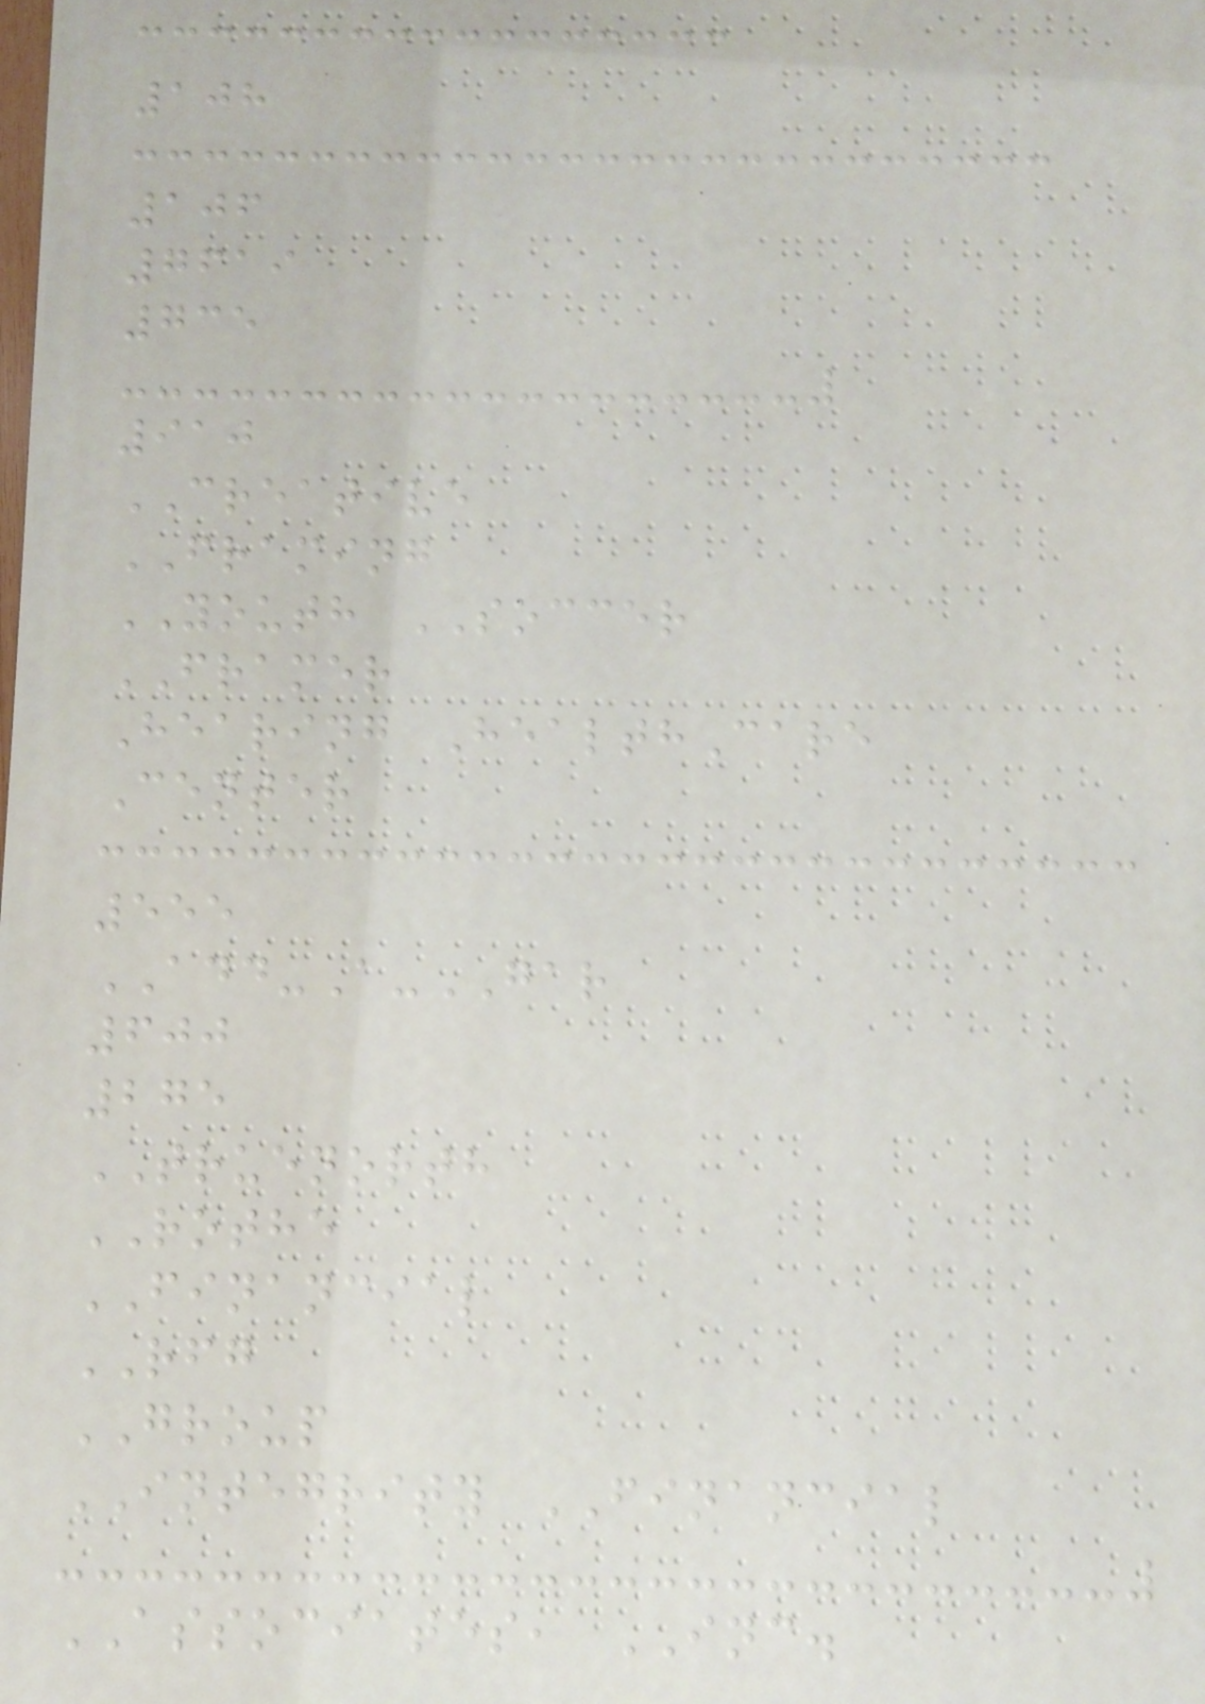108
106
7619
735
910
CREATIVE
FRAMING
YOUTH SOCCER
FRAMER
Hearing HealthCare
Center
555
ADD-A-GAR
600
275
TRUENORTH
ROTHE
FINANCIAL
RFG
GROUP
INTEGRITY FINANCIAL
ASSOCIATES, INC.
